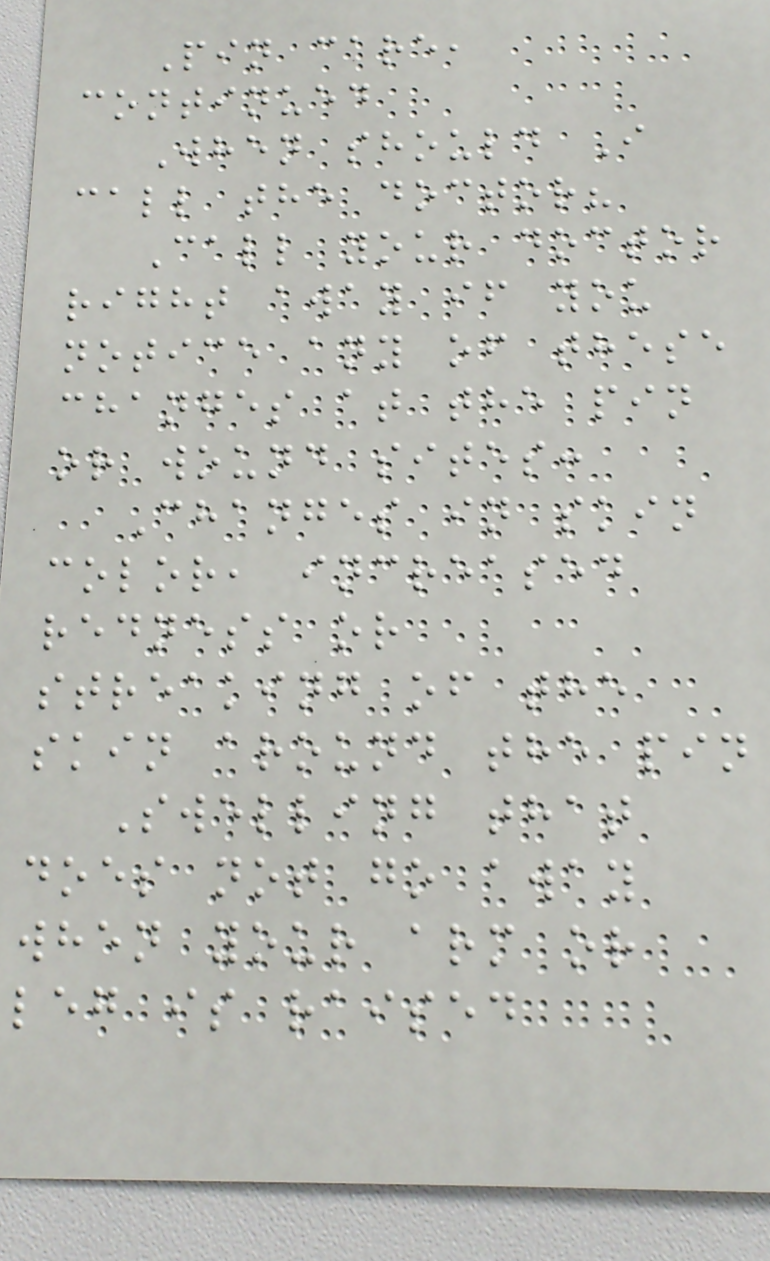Pin care,
continued
When should I
call the doctor?
Call your doctor
right away if you
notice any of these
changes at the pin
or wound sites:
Changes in skin
color, increased
redness or
streaking of the
skin around the pin
Swelling that
does not go away
when your arm or
leg is raised
